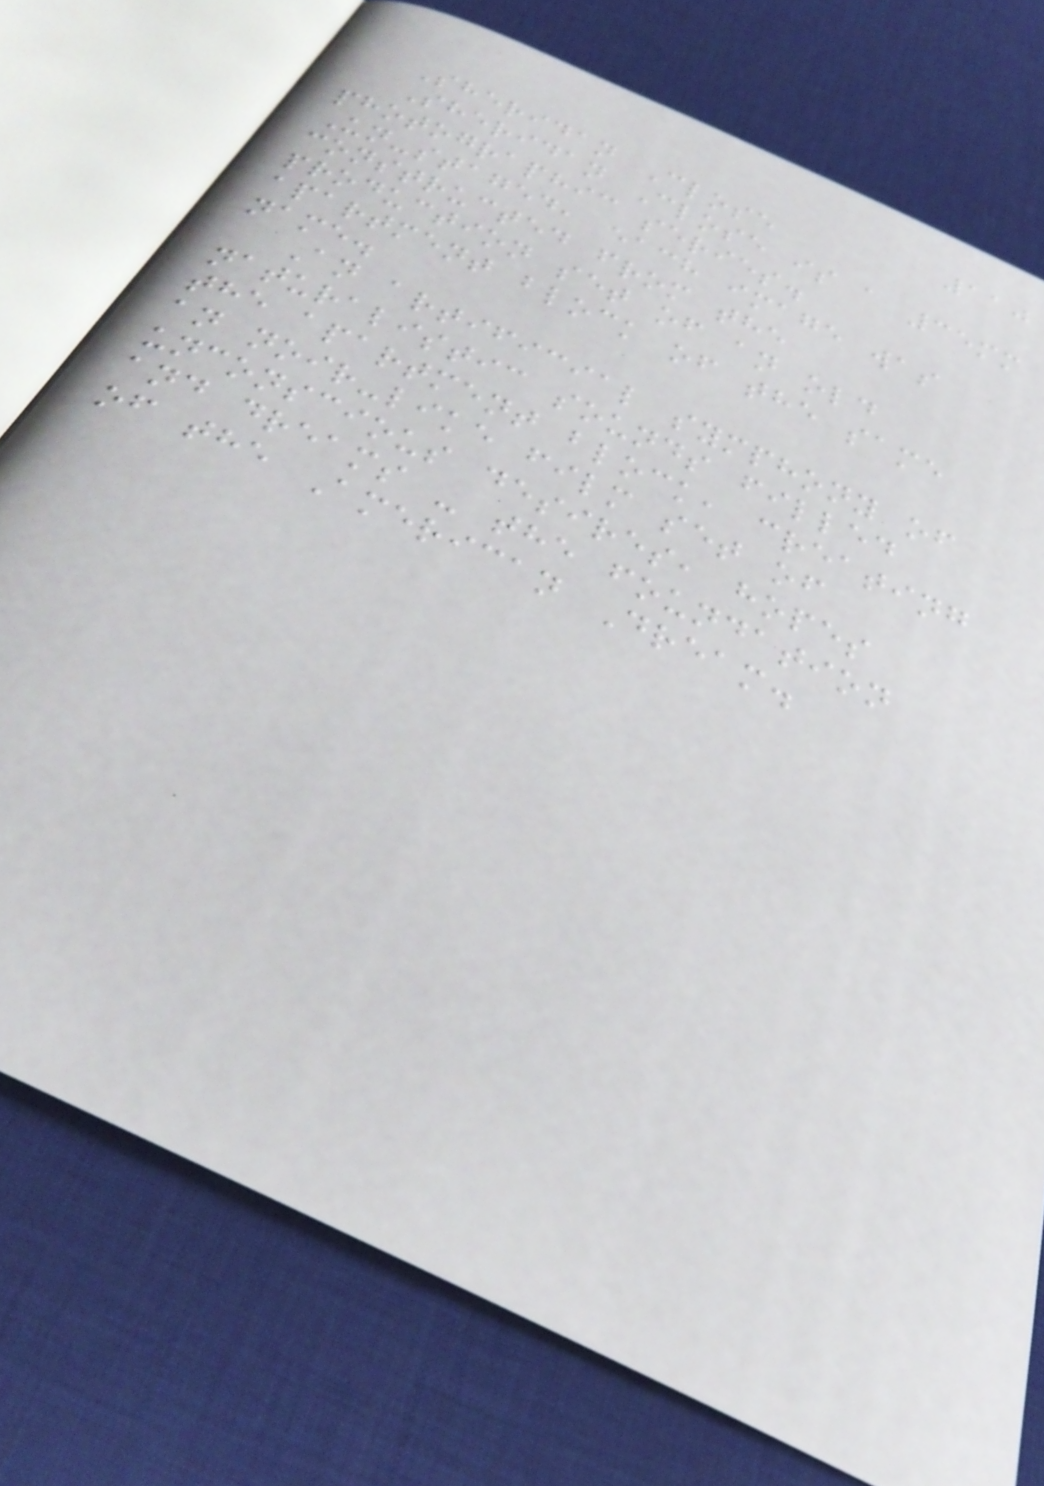110
Sheridan Close
Sheridan Close is a 35mm
photographic series.
Un-staged, each image was
constructed from the
production set of an old
apartment block of the same
name.
An artificial symphony of
naturalistic sounds filled
the apartment block, creating
an noir-like film set of
unconscious desires, hopes
and dreams - the foundation
of the American Dream.
